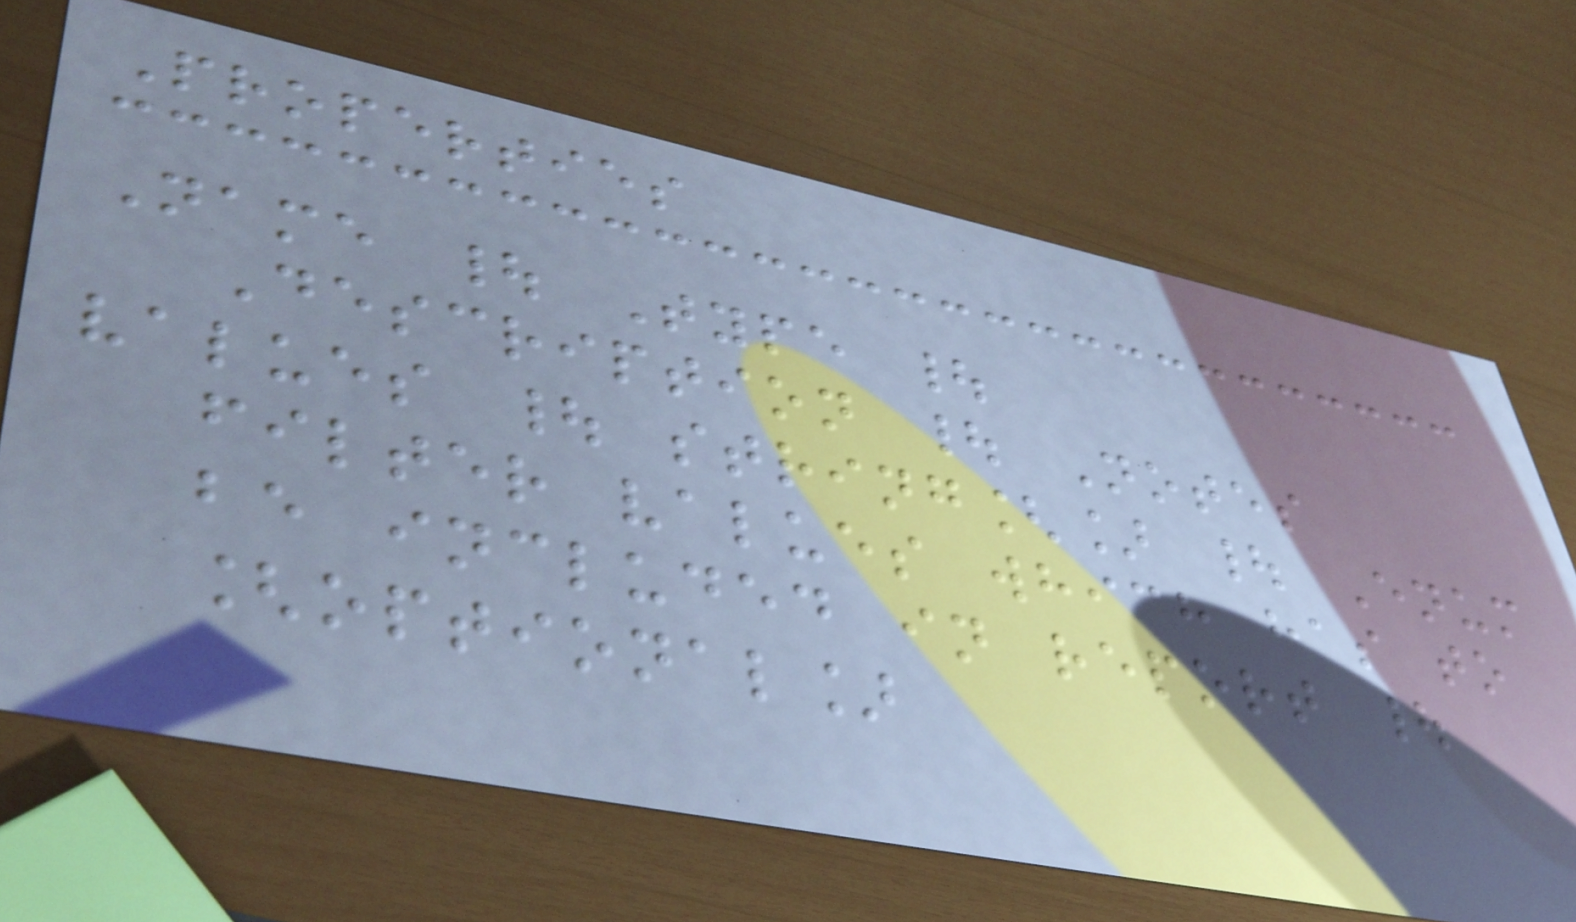Properties
Name | Type |
Description | Notes
values | string[] | Enum
filter values which has to
be included in report |
[optional]
